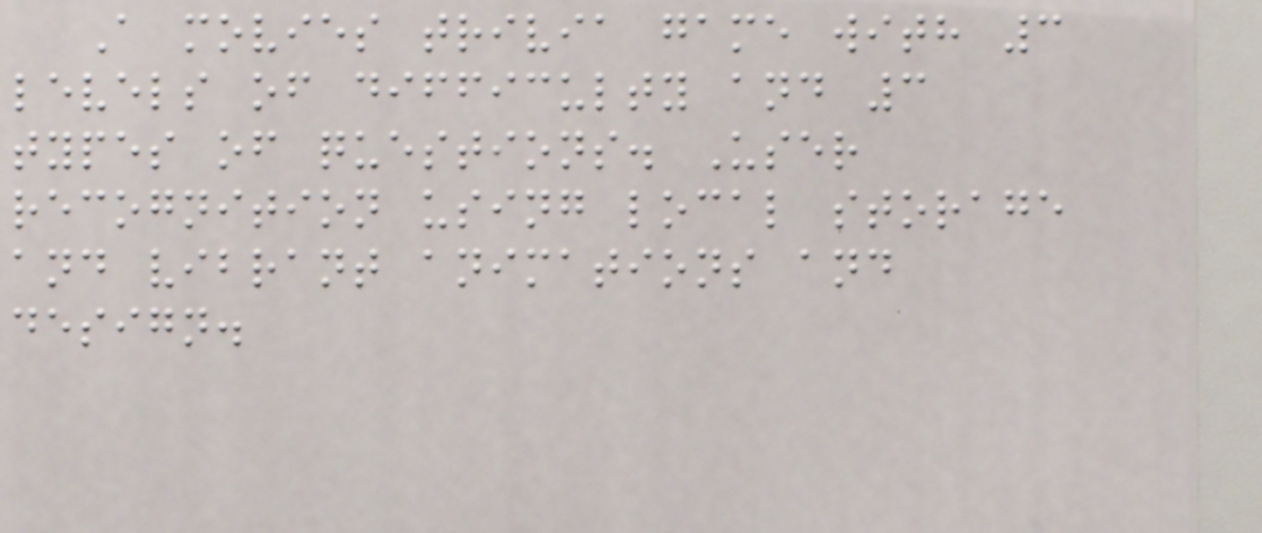A movies trivia game with 3
levels of difficulty and 3
types of questions. User
recognition using local storage
and vibrant animations and
design.
